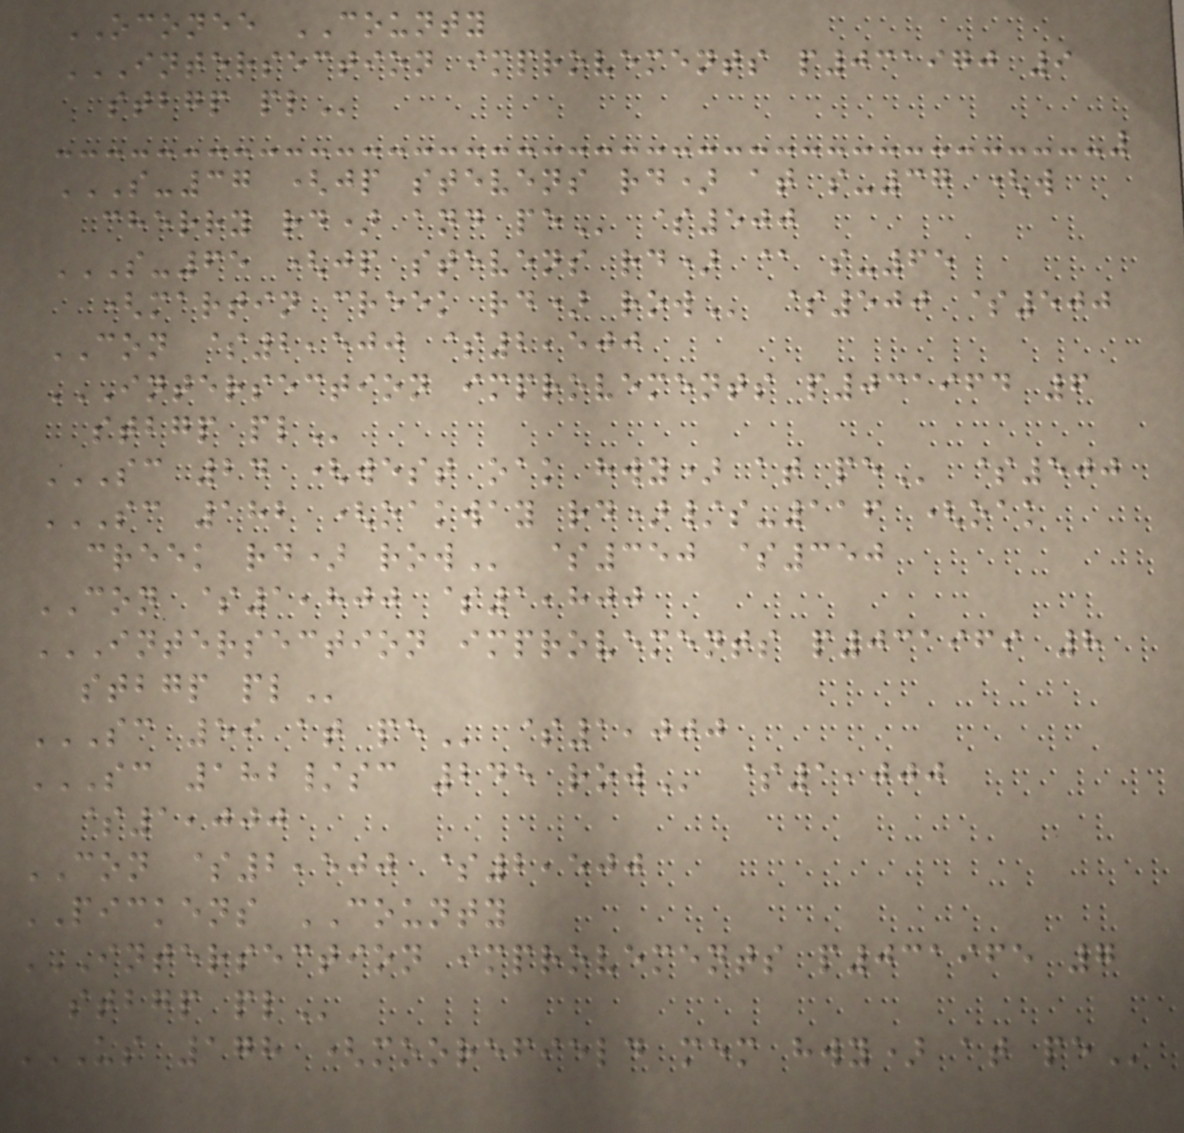OCONEE COUNTY
INTERSECTION IMPROVEMENTS P031970 9
STBGP PL
S-37 (JP STEVENS RD) AT S-37 (W
CHERRY RD) AND PE $500
S-65 (JP STEVENS RD) @ S-65
(MARTIN CREEK RD) ROW $500 $500
CON $2,500 $2,500
INTERSECTION IMPROVEMENTS P031964 6
STBGP PL
SC 24 (WEST OAK HWY) AT PE $500
SC 182 (OAKWAY RD)/S-116 (OAK
CREEK RD) ROW $350 $350
CON $1,800 $1,800
INTERSECTION IMPROVEMENTS P031969 8
STBGP PL
SC 59 AT PE $1,000
SC 182/SC 245 ROW $1,000
$1,000
CON $2,500 $2,500
PICKENS COUNTY
INTERSECTION IMPROVEMENTS P031965 7
STBGP PL
US 178 (MOOREFIELD MEM HWY) AT PE
